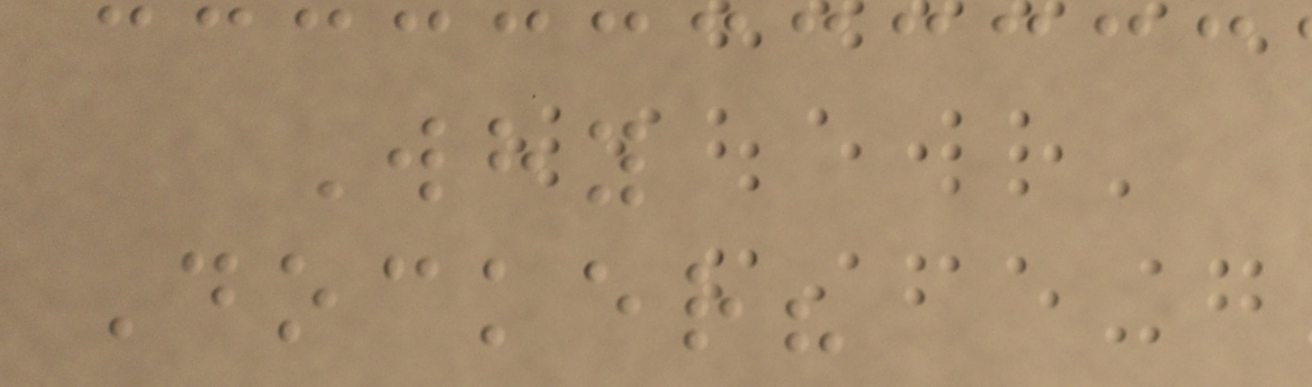Why
Docker?
